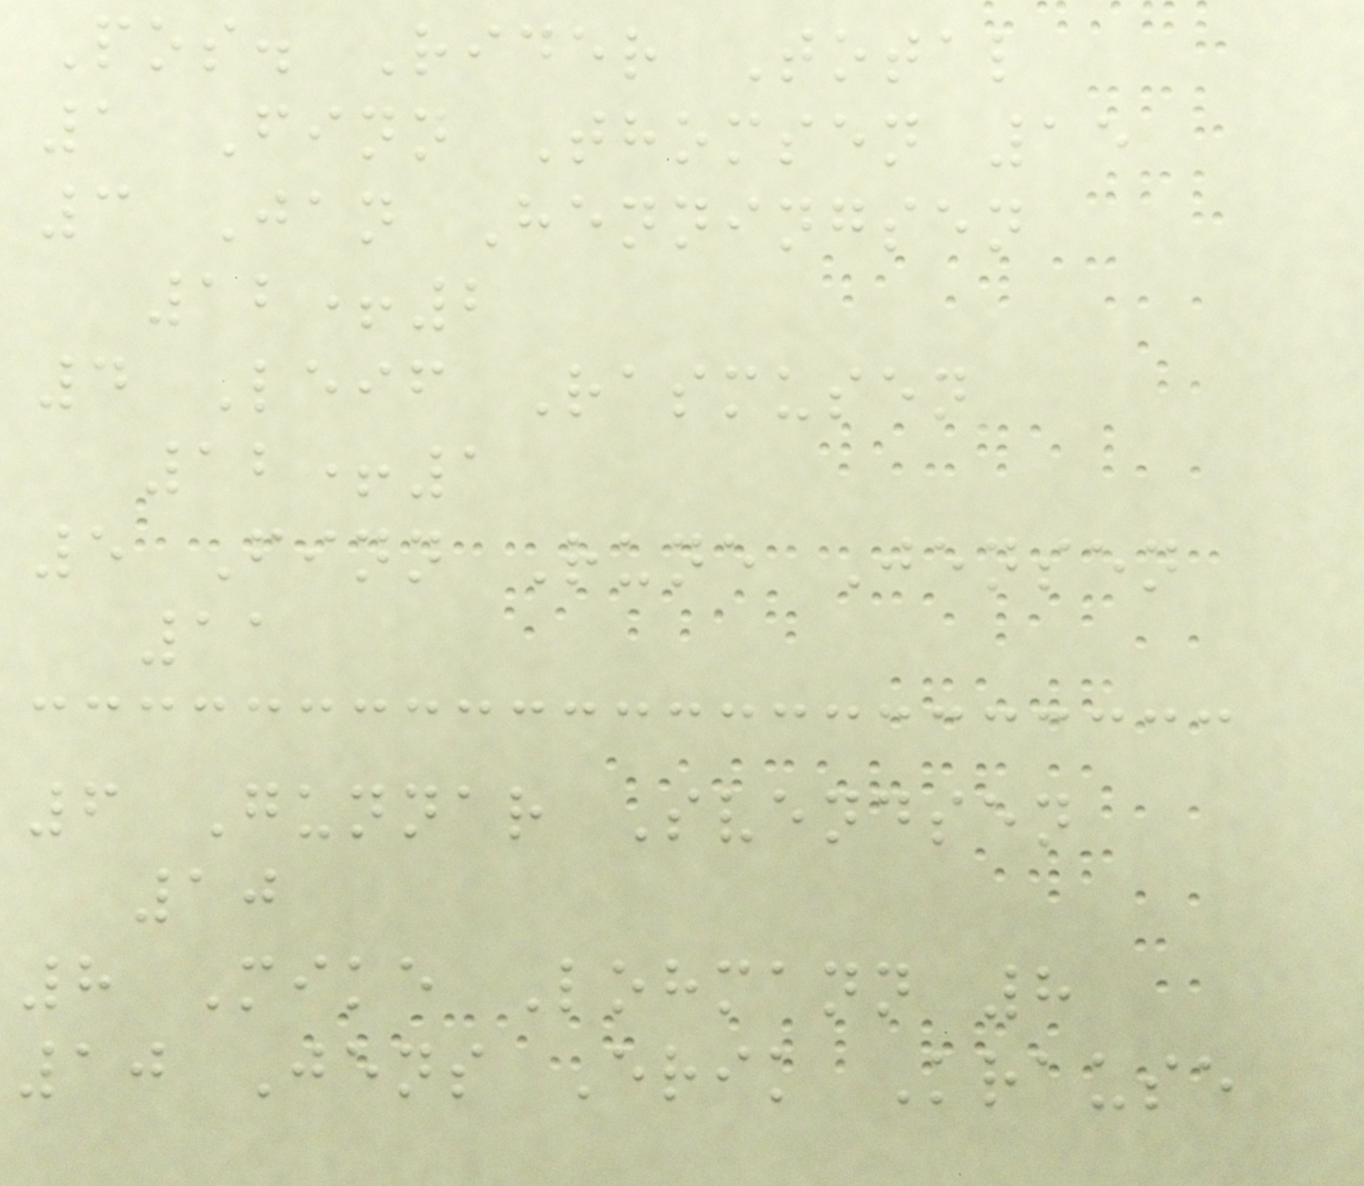Pos. Rider Total
1 Finn Thomsen 15
3 Jan Henningsen
12+2
4 Leif Rasmusen
12+1
5 Finn Rune Jensen
11
6 Gunnar Svendsen
10
8 Mike Lohmann 8
10 Jens Erik Krause
